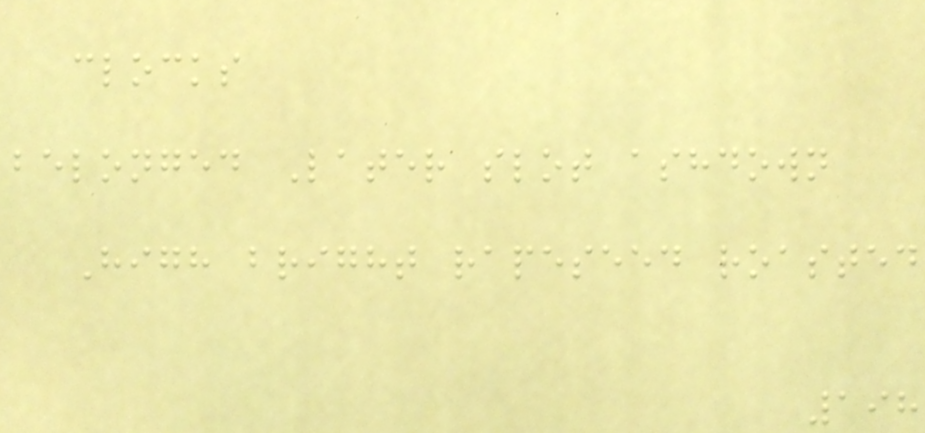clocks
belonged Later slot ashdown
High bright rapeseed roasted
198
